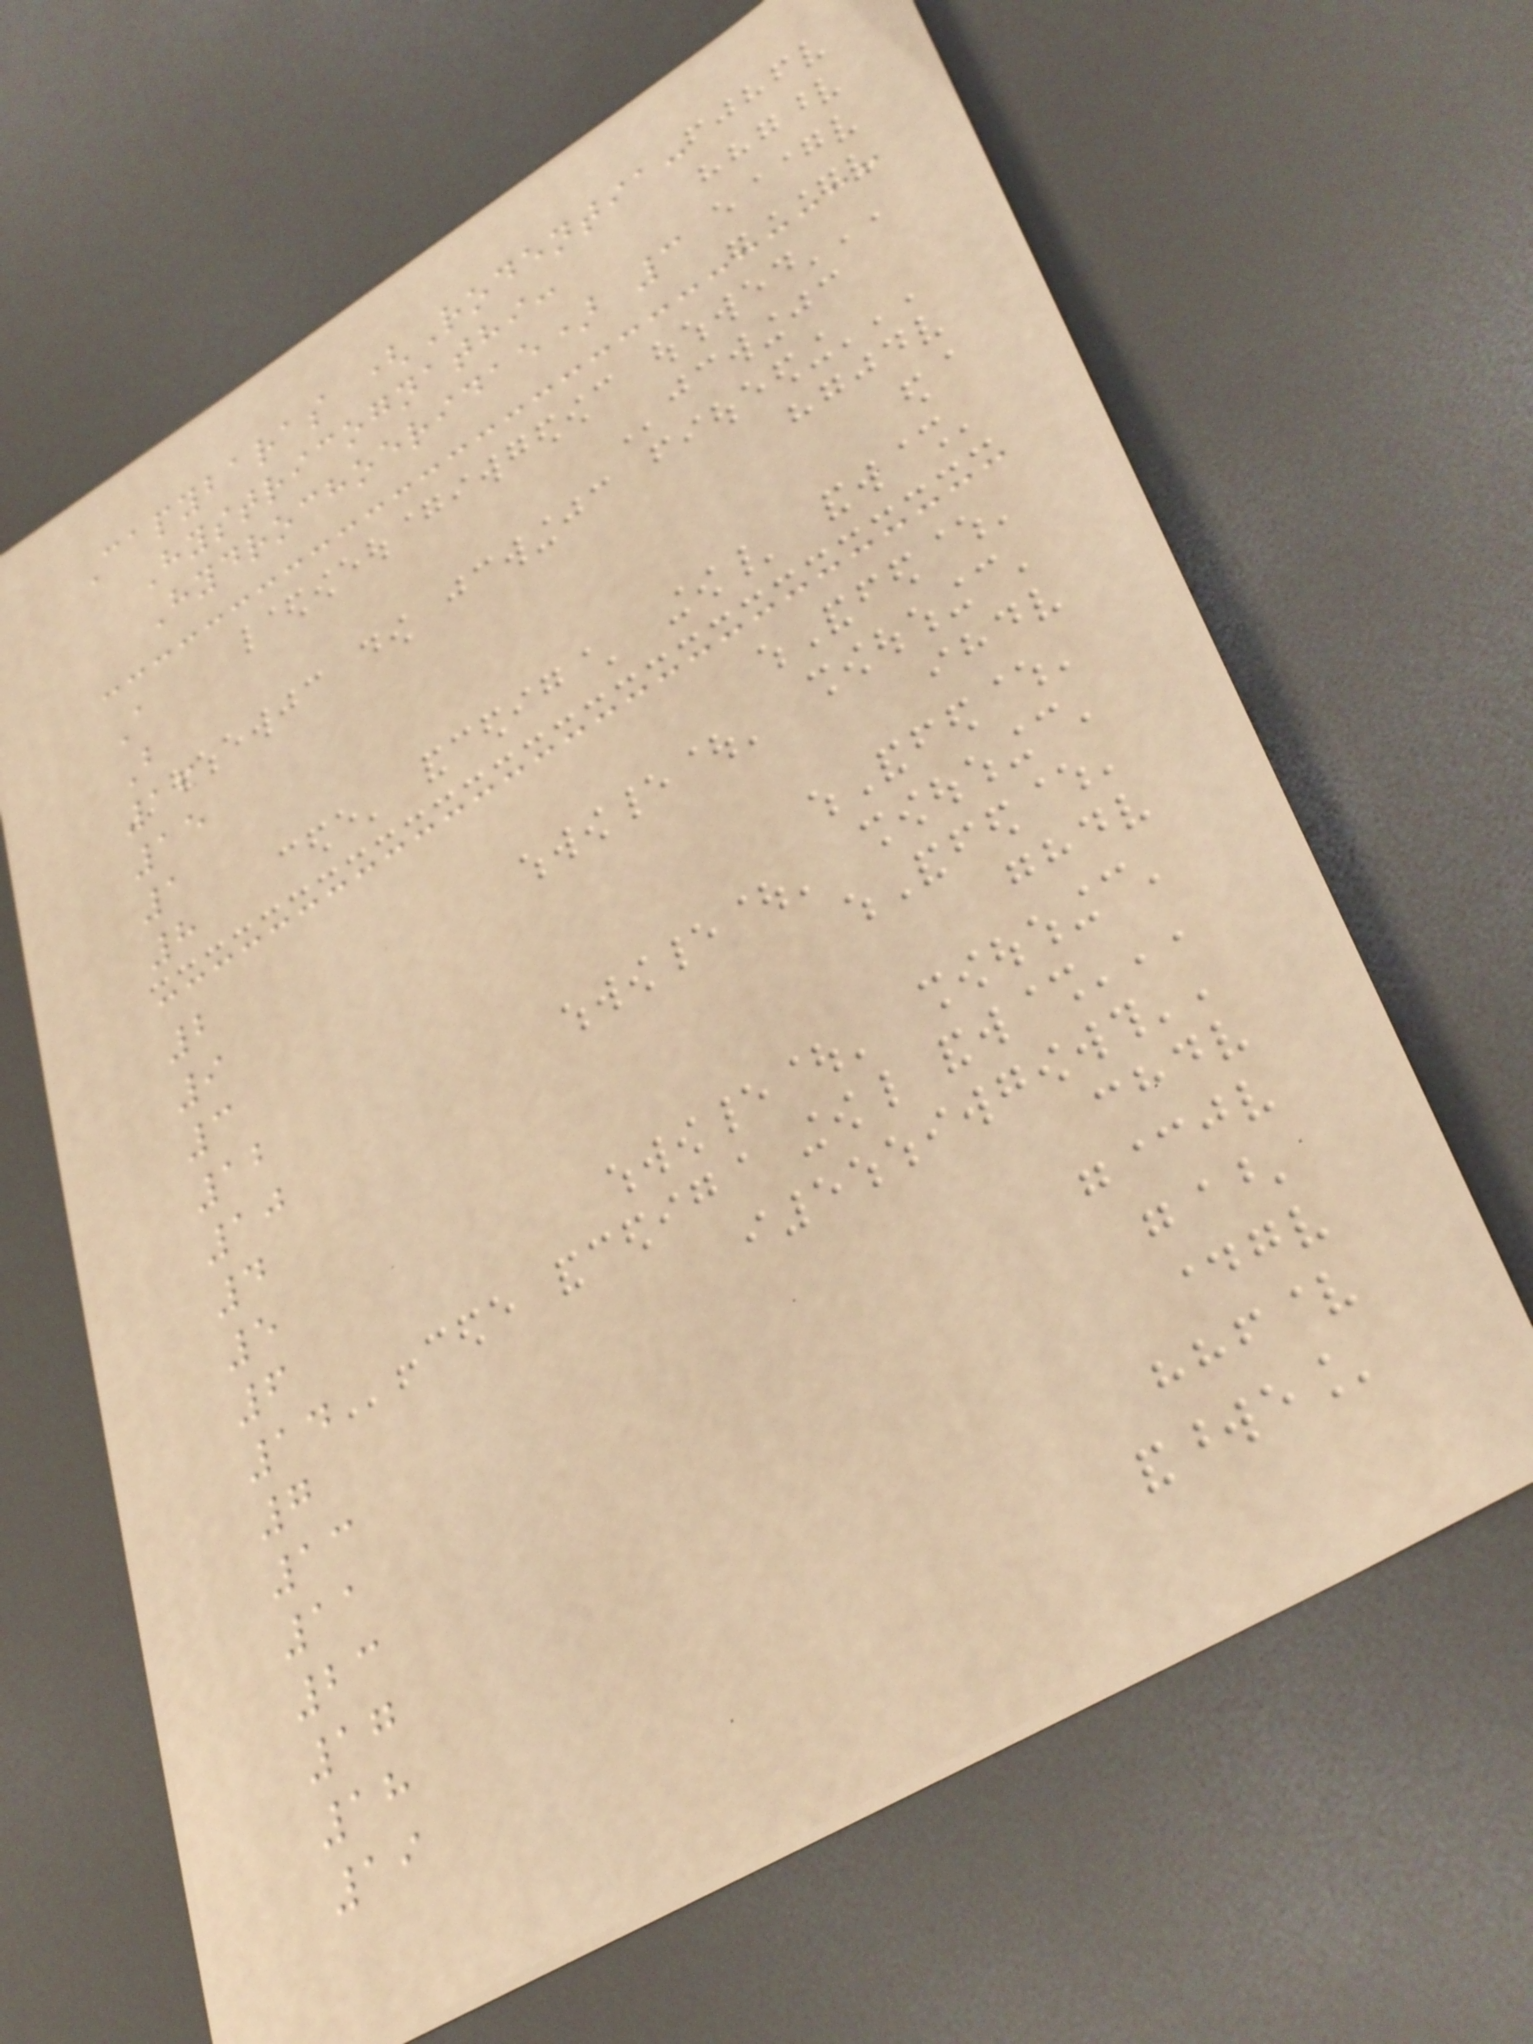Capybaras (Rodentia:
Hystricognathi:
Hydrochoeridae) 3
A
B
16
15
1
8
2
9
3
12
10
4
5
6
14
7
13
11
23
17
18
19
